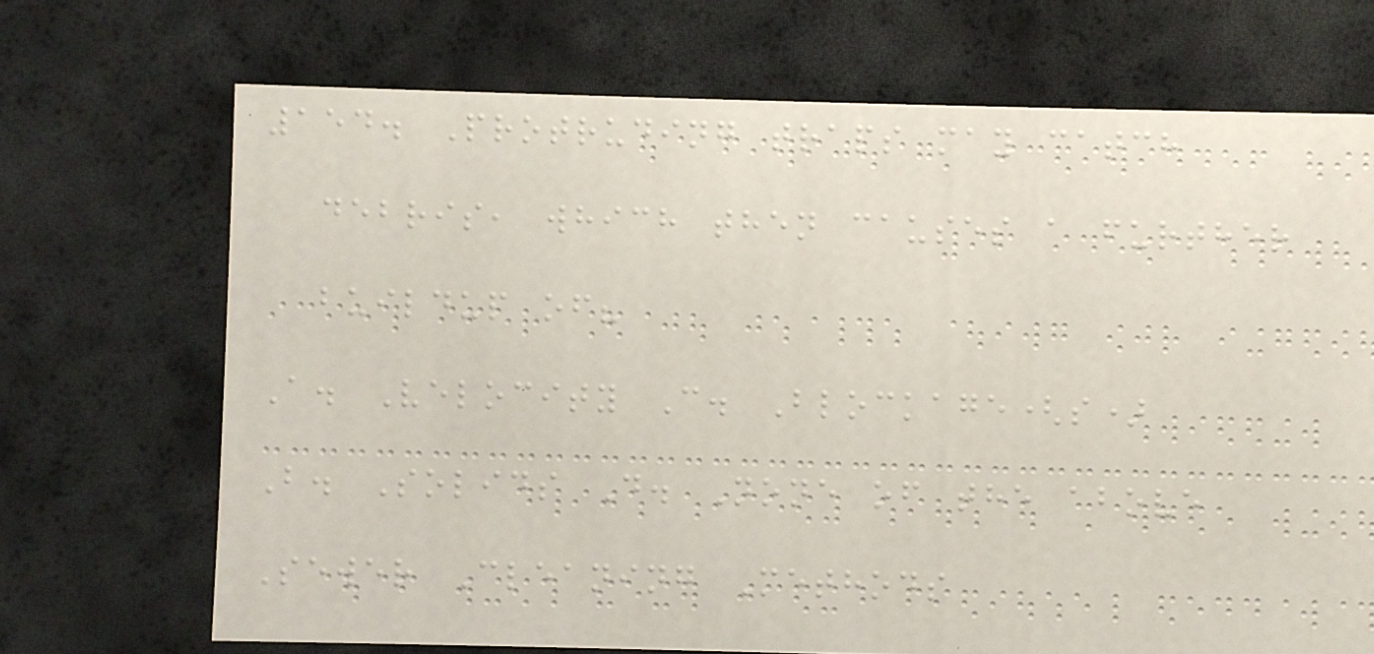154. Protruding traps may catch
debris, which then causes a further
buildup of?
A. Velocity C. Blockage(s)
B. Solids D. None of the above
Sewer Cleaning Methods
